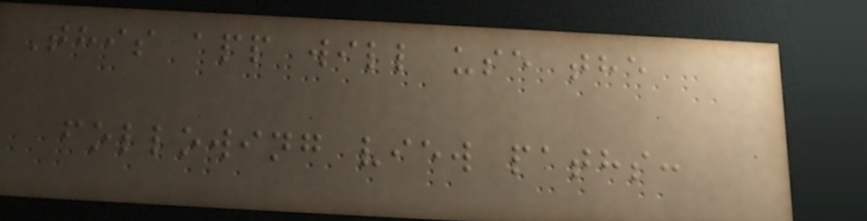This app will use the
following view paths:
